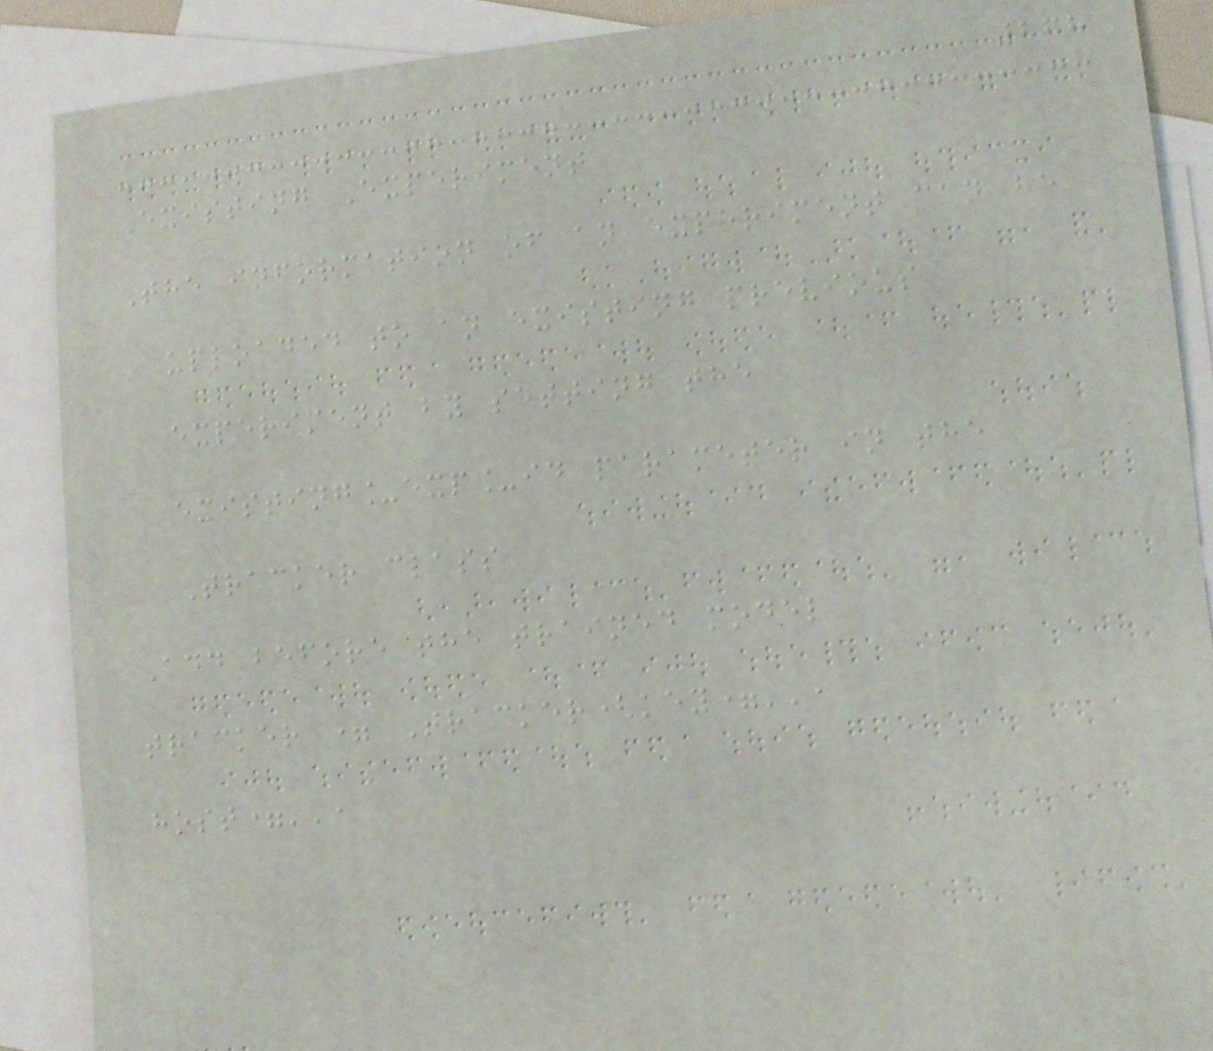268
Existing Experiment
The information of an experiment can be
uploaded to an existing previous
experiment by setting the
existing_exp_id parameter in the
Tracker class
Add before the trained model
tracker = Tracker(key='',
host='',
